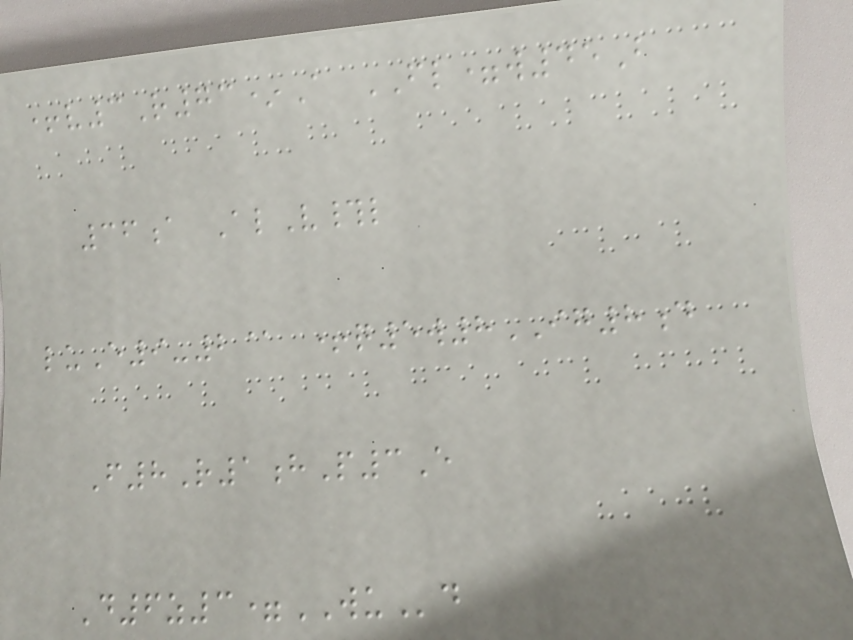+v3R73*A FL=w45B
36a AlV#l
luE9-2@ +q5w8IG8d
F8R1hP3E
D6z3=WUd
